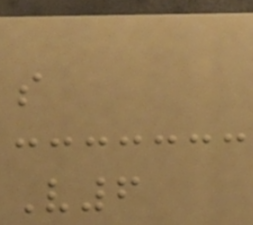s
V6
